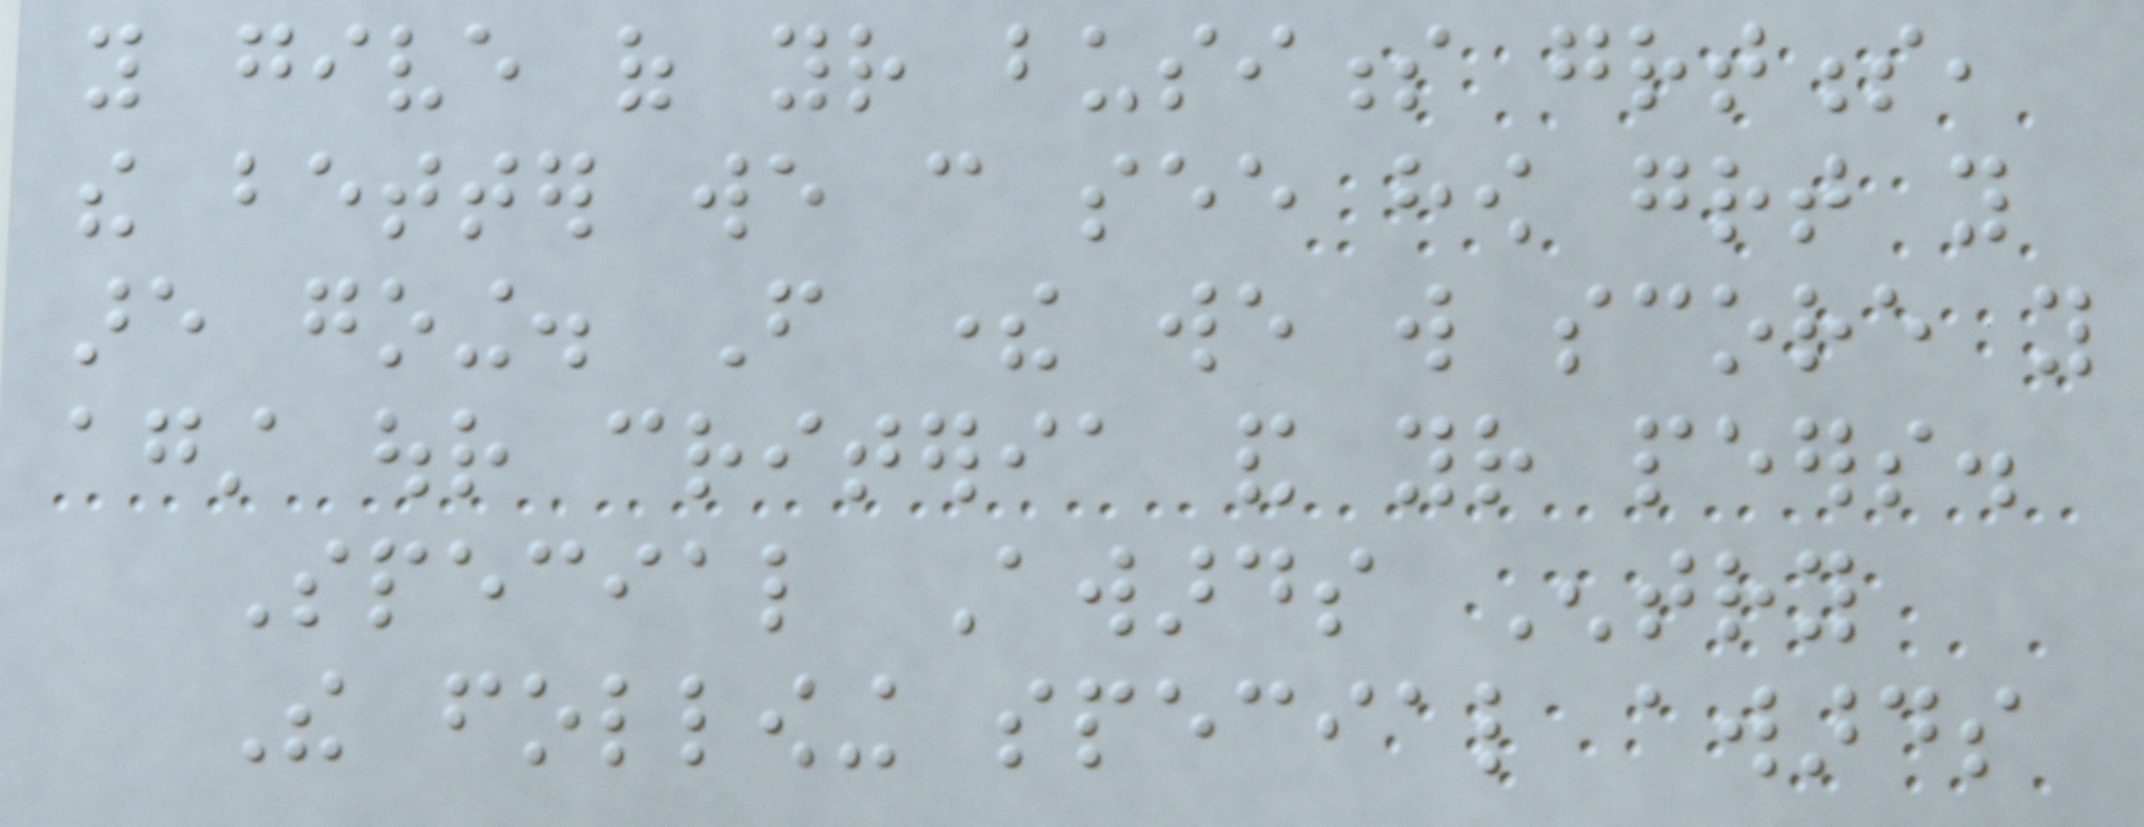you give of your business greatness,
the better we can see how great you
are going. From there we will score you
against our criteria and your peers.
Special Awards Entry
The following special awards
